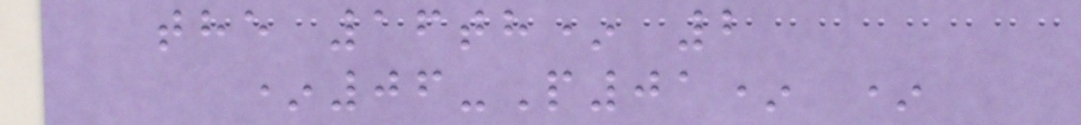the 16th* 2
*06-P01* *
